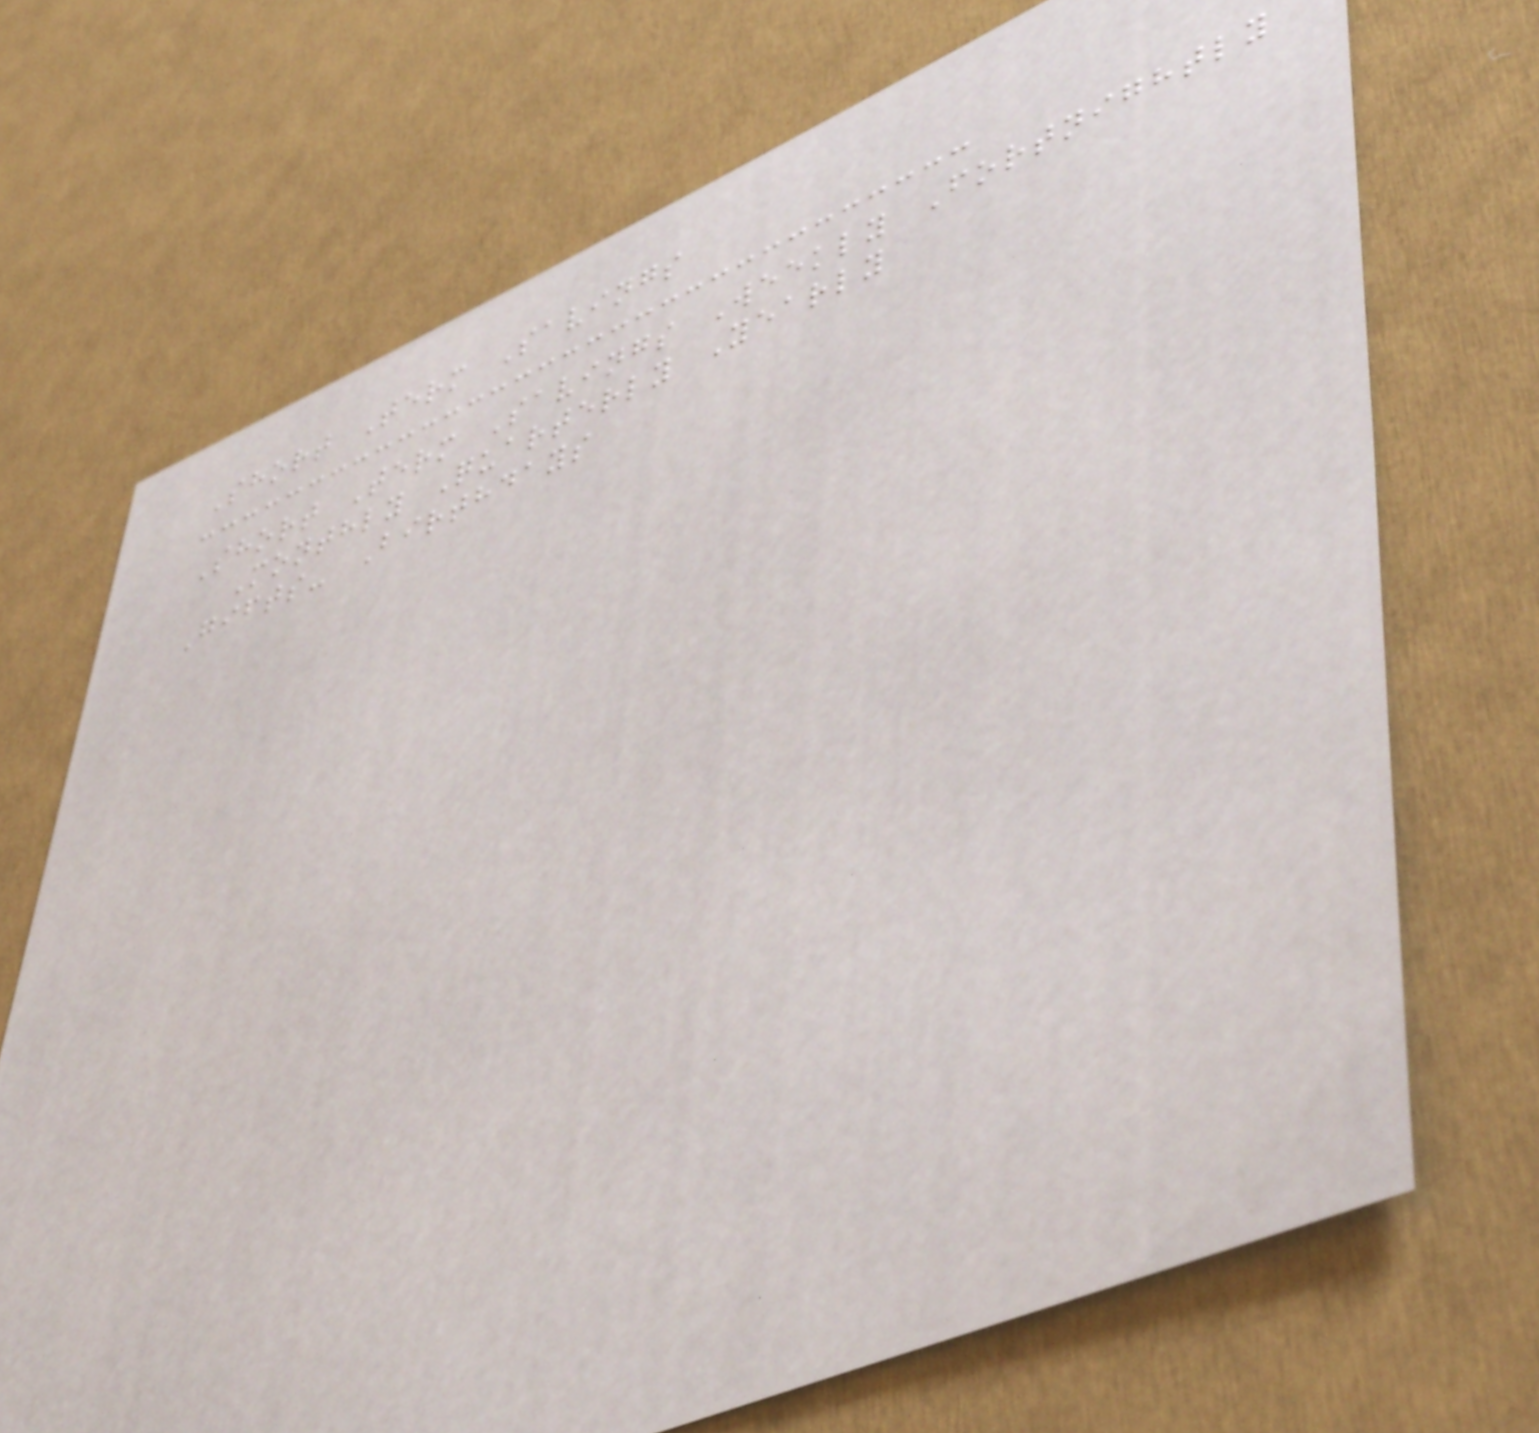Short Term Savings
Short Term Savings Weekly Fortnightly
Monthly Quarterly Yearly
Gifts- Birthdays
